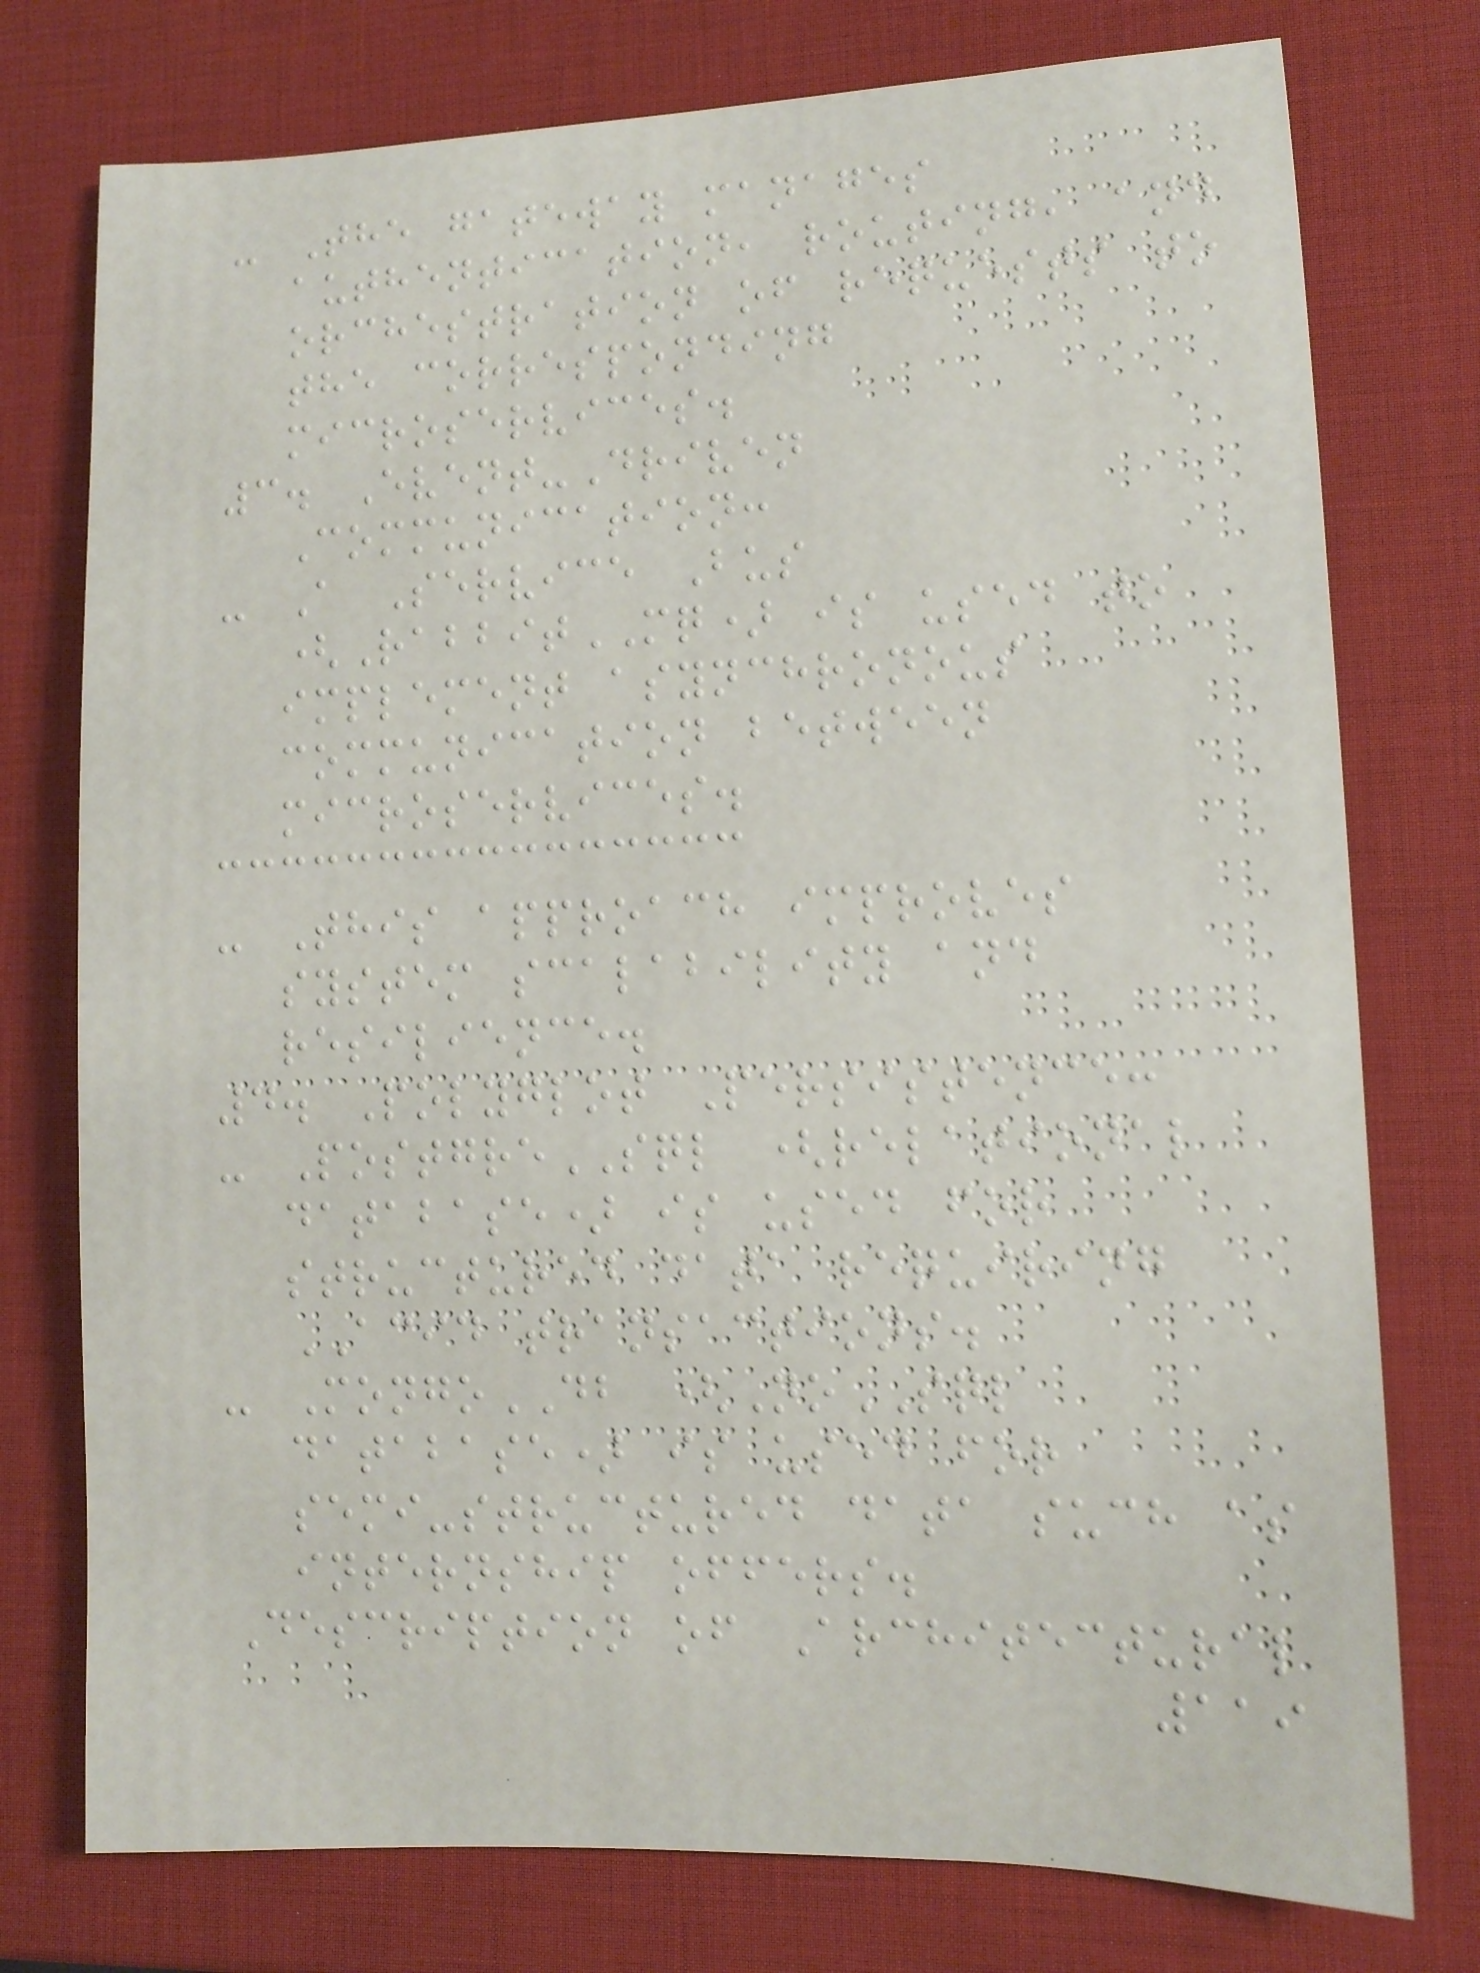- The gateway manages
authentication, routing, and
orchestration of requests to
the corresponding
microservices.
3. Event-Driven
Communication:
- A Service Bus
(RabbitMQ) is used to
implement asynchronous
communication between
microservices.
- This approach improves
system scalability and
resilience.
4. Polyglot Persistence:
- PostgreSQL (relational
database) is used for
structured data requiring
ACID transactions.
- MongoDB (NoSQL
database) is used for
semi-structured data such as
internship offers.
Description of Architectural
119
